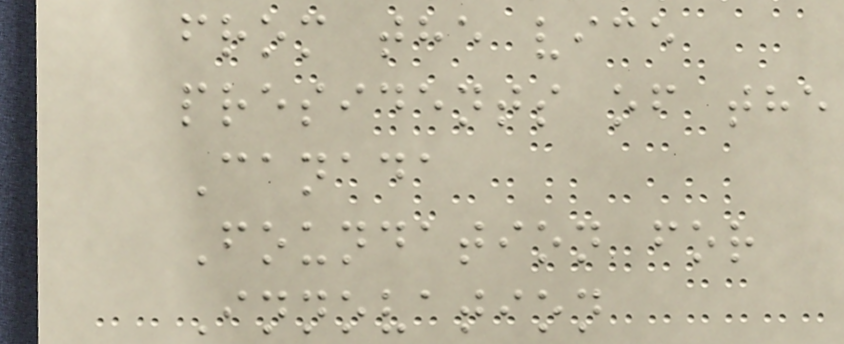from the vice
presidents of the
Canada
Foundation for
Innovation
